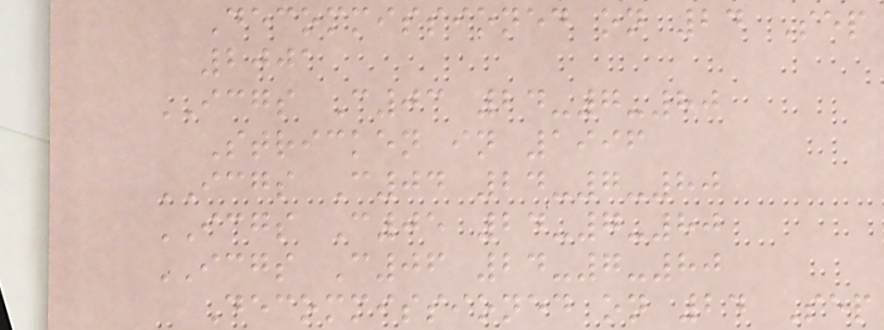Decommissioned on 24 Sep
2001
ICGS C03 24-7-80
Stricken in 1996
ICGS C04 24-7-80
ICGS C05 24-7-80
ICGS C06 24-7-80
Decommissioned on 24 Sep
